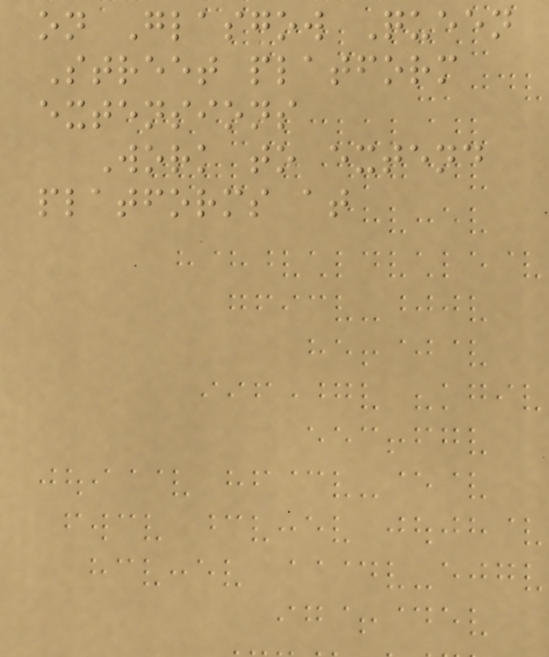on Glasgow Queen
Street platform
extensions
Work to extend
platforms at
